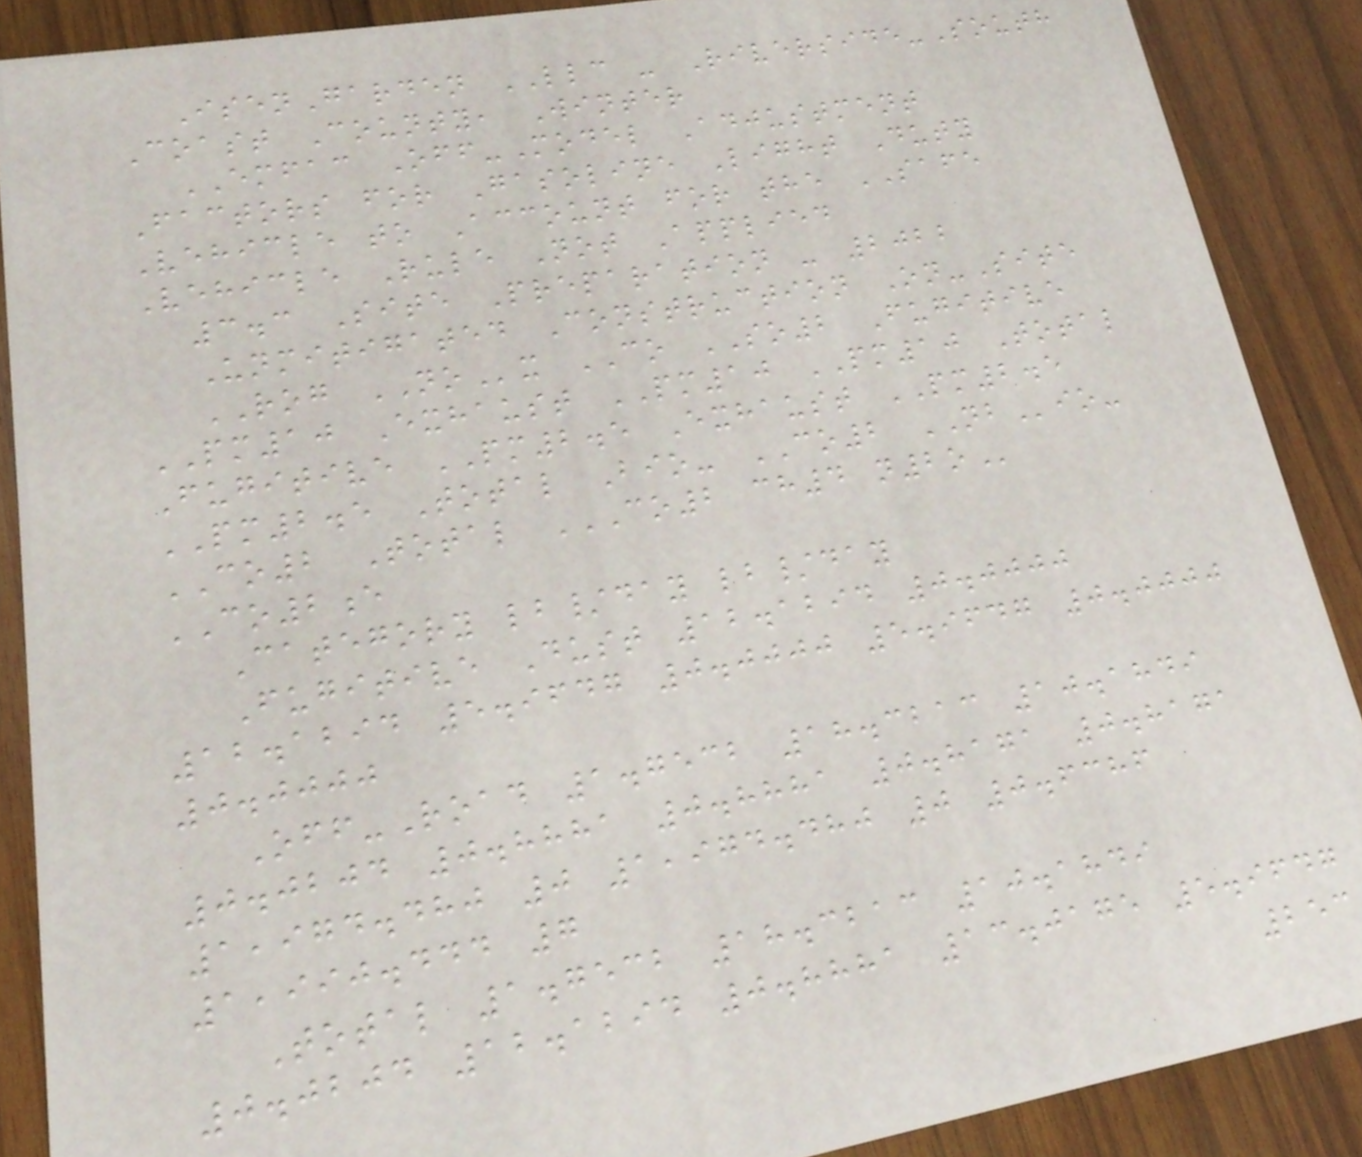IsenGarden LLC - Riverside-South
Coast County, Winter
EMFAC Off-Model Adjustment
Factors for Gasoline Light Duty
Vehicle to Account for the SAFE
Vehicle Rule Not Applied
3.3 Site Preparation - 2022
Unmitigated Construction On-Site
ROG NOx CO SO2 Fugitive
PM10 Exhaust PM10 PM10 Total
Fugitive PM2.5 Exhaust PM2.5
PM2.5 Total Bio- CO2 NBio-
CO2 Total CO2 CH4 N2O
CO2e
Category lb/day lb/day
Fugitive Dust 12.1294 0.0000
12.1294 5.9647 0.0000 5.9647 0.0000
0.0000
Off-Road 1.7532 18.3213 10.1849
0.0204 0.8881 0.8881 0.8171 0.8171
1,974.480 0 1,974.480 0 0.6386
1,990.444 7
Total 1.7532 18.3213 10.1849
0.0204 12.1294 0.8881 13.0175 5.9647
253
